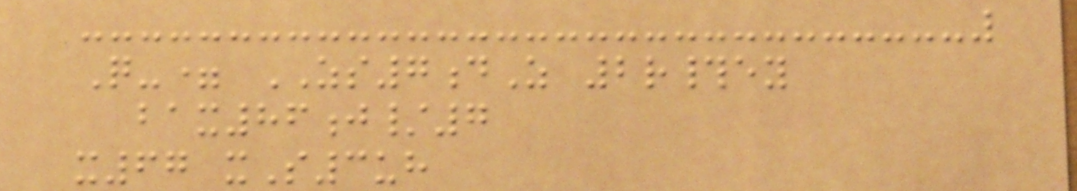Q-= ZS7dZ 2r#ey
bax86j/7
x67 xS3uh
